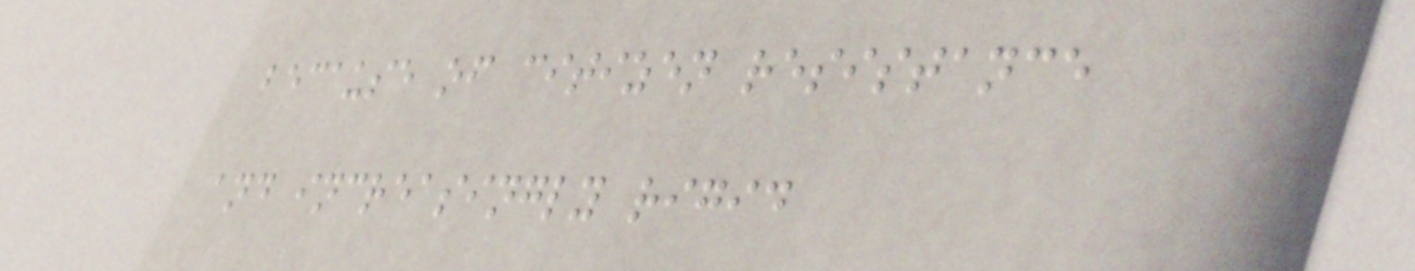because of citizen resistance
and increasingly rigid
